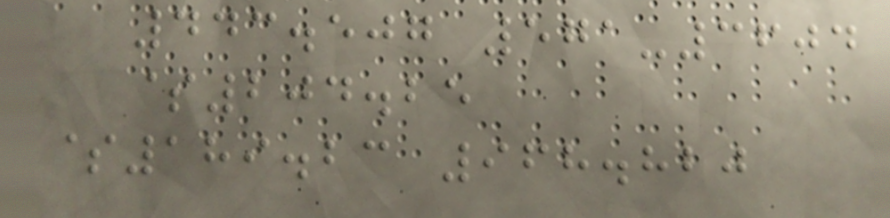443.507 571-3604
$204.25
$189.23 968.820
